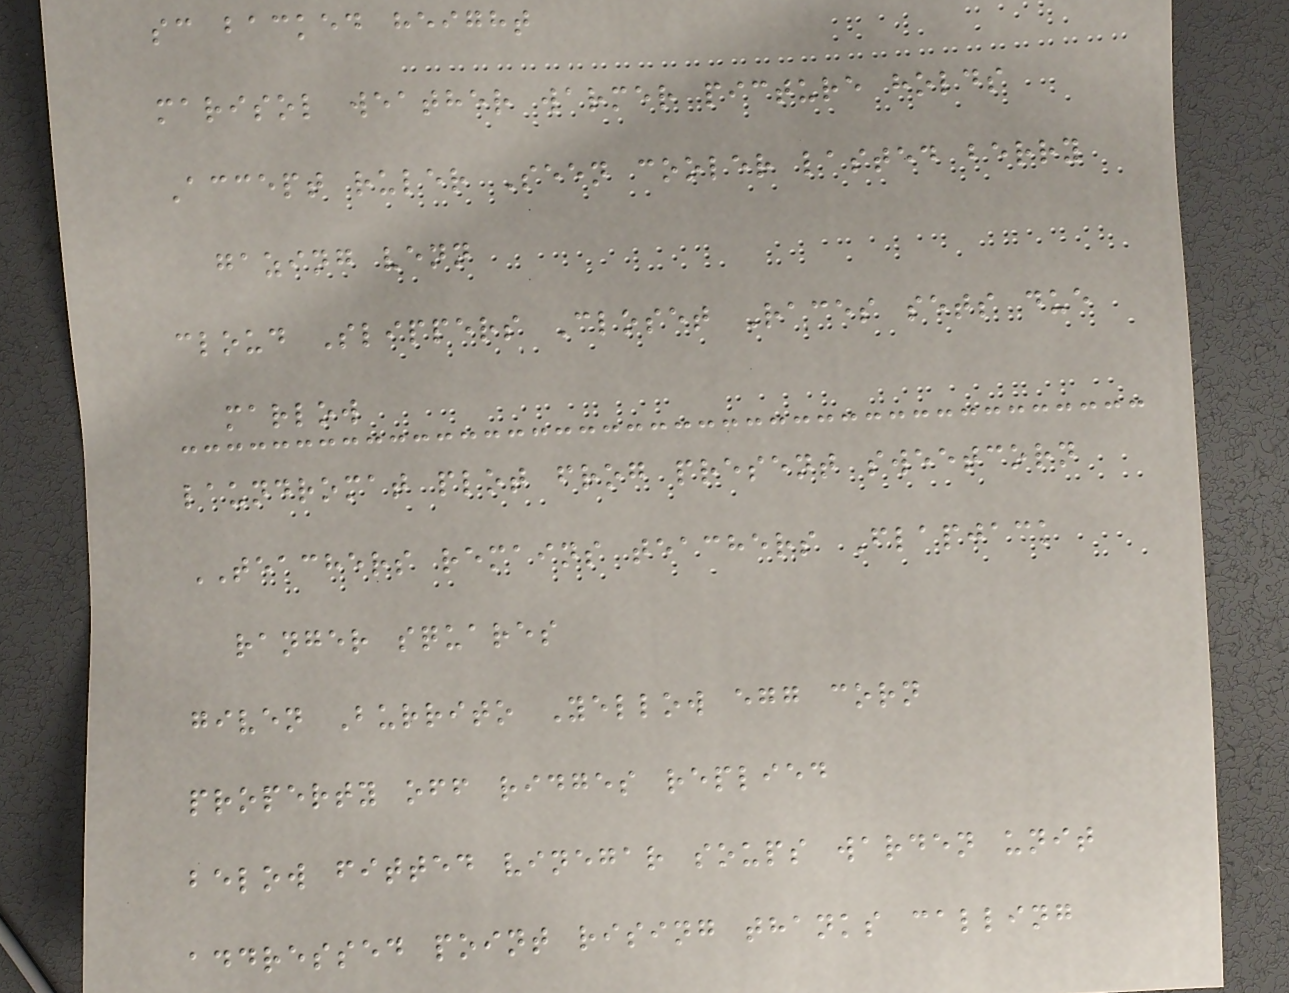sc backed height
marisol weather warmer picture holds
Accept ruler Seen cooler lasted berry
gazing venn
cloud Slippers Closet Races sets due
marlow
laundromat plot frog present sweetcorn
TEACHERS remains teachers Flapjack
ranger squares
given Burrito Yellow egg corn
property off ridges replied
below fitted vinegar soups warden unit
addressed point rising thanks calling
